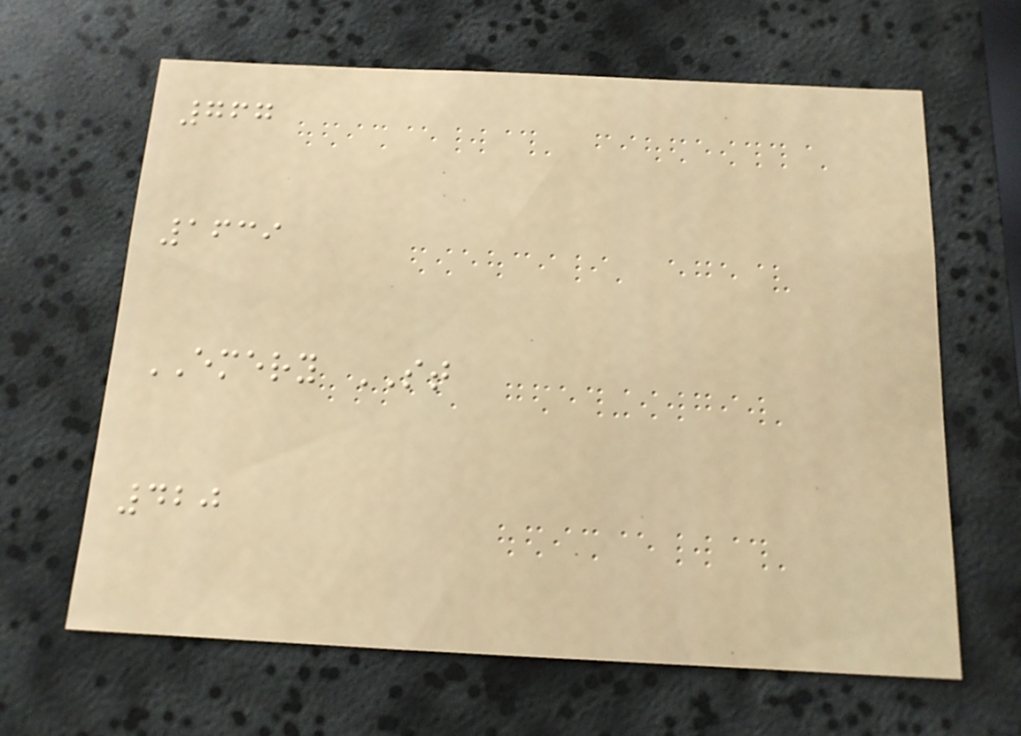767
1639
EMERY ST
420
